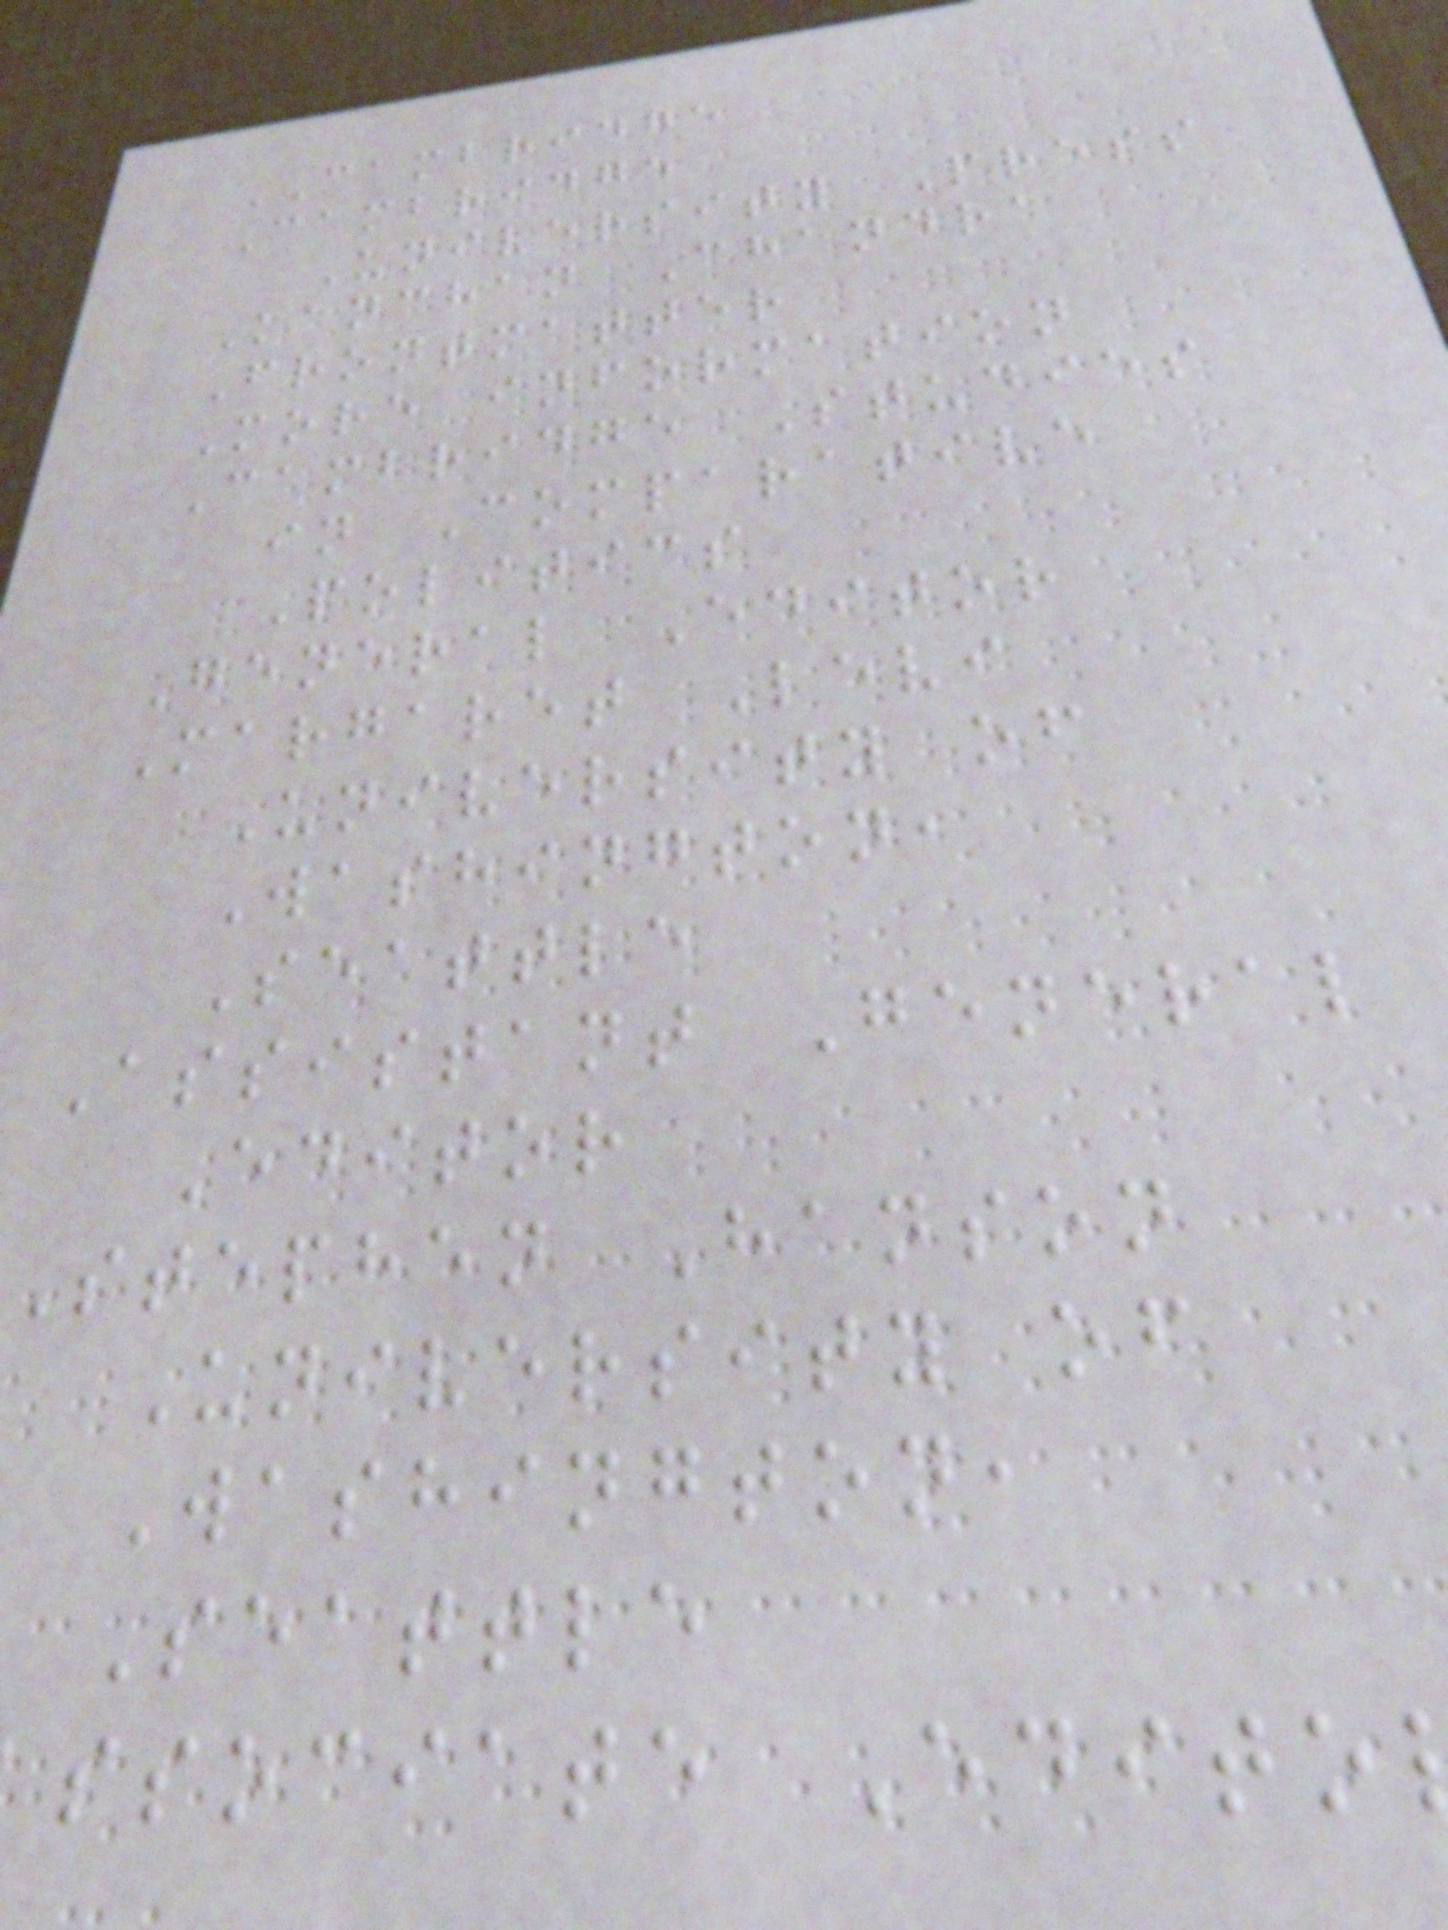CAMBRIDGE
Cambridge
University Press
Kanchan Chandra
Frontmatter
More information
Cambridge Studies
in Comparative
Politics
General Editor
Margaret Levi
University of
Washington,
Seattle
Assistant General
Editor
Stephen Hanson
University of
Washington,
Seattle
ssociate Edito
